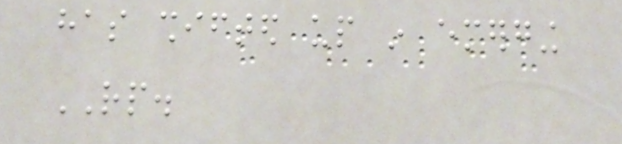has shifted up in emerging
RP.
